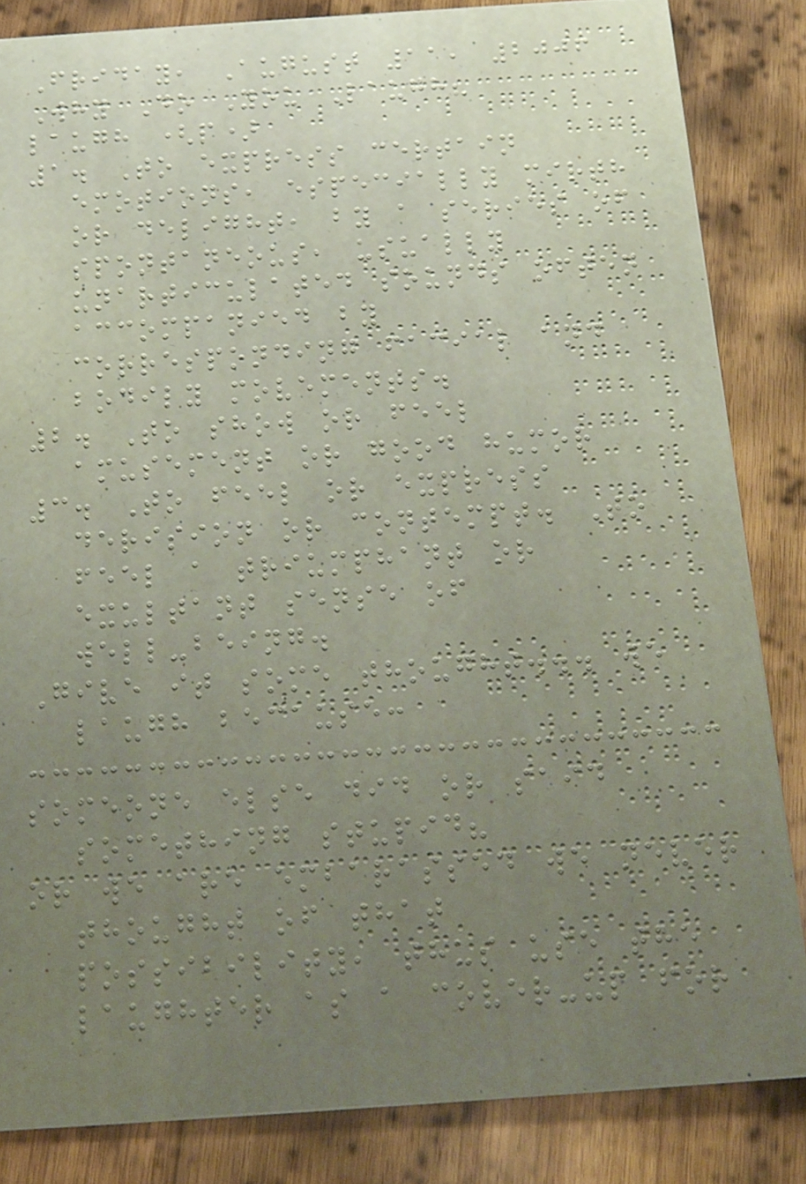Friday, August 11, 2006
Why Do You Laugh?
laugh (p)
1. To express certain
emotions, especially mirth
or delight, by a series of
spontaneous, usually
unarticulated sounds often
accompanied by
corresponding facial and
bodily movements.
2. To show or feel
amusement or good humor
3. To feel or express
derision or contempt. To
feel a triumphant or
exultant sense of
well-being.
Give it some thought... we
laugh because:
someone else did or said
something stupid?
or we are embarassed we never
thought of that
possibility, thus use the
laughter as a cover-up for
